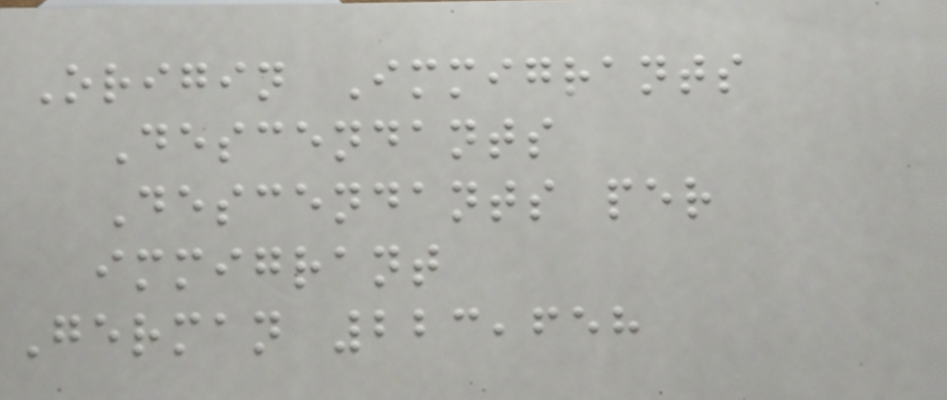Origin Immigrants
Descendants
Descendants per
immigrant
German 223,658
